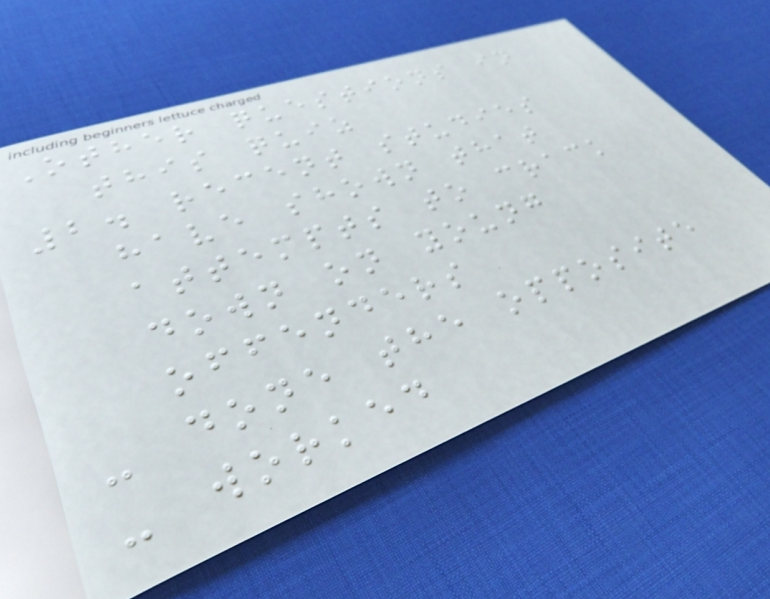Other questions in
this quiz
2. recent studies
have shown that
attempts to crack
down on young
offenders
- done the opposite
- worked
